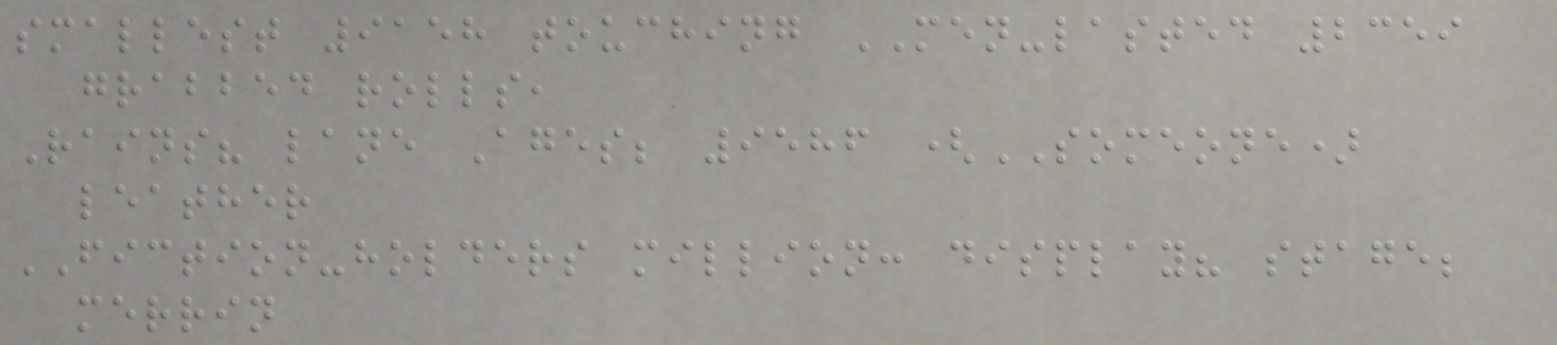smallest 9158 touching MEN-lasted 2359
grabbed rolls,
Rains? lane Ages; 9586 (SOMEONE)
leather
FICTION-holders million: display? stage;
merrin
